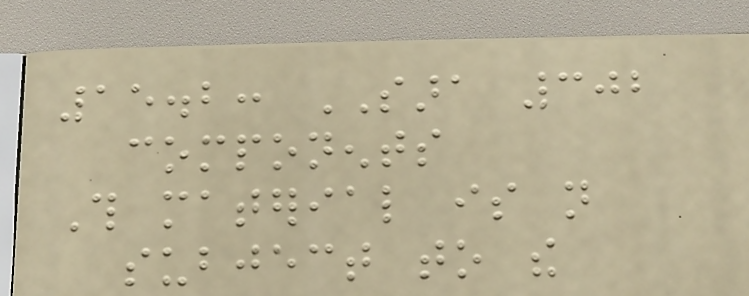15.2: SARA 302
components
This material is not
subject to the
